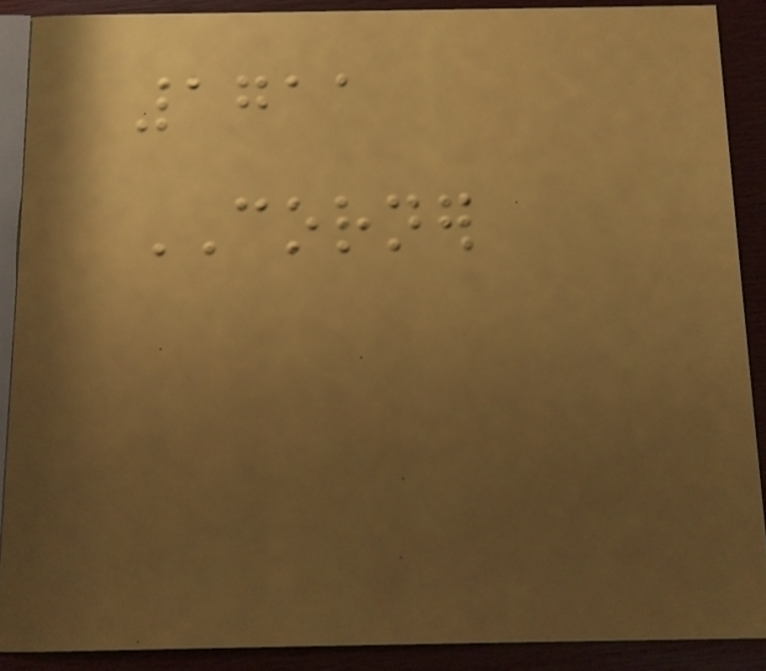1711
CORNER
